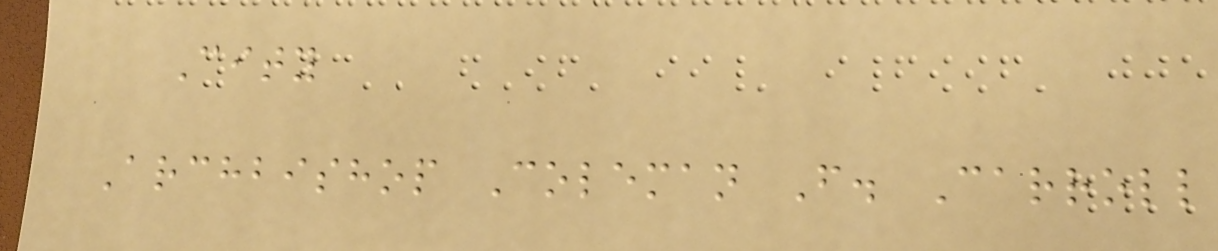City
Archbishop Coleman F. Carroll
